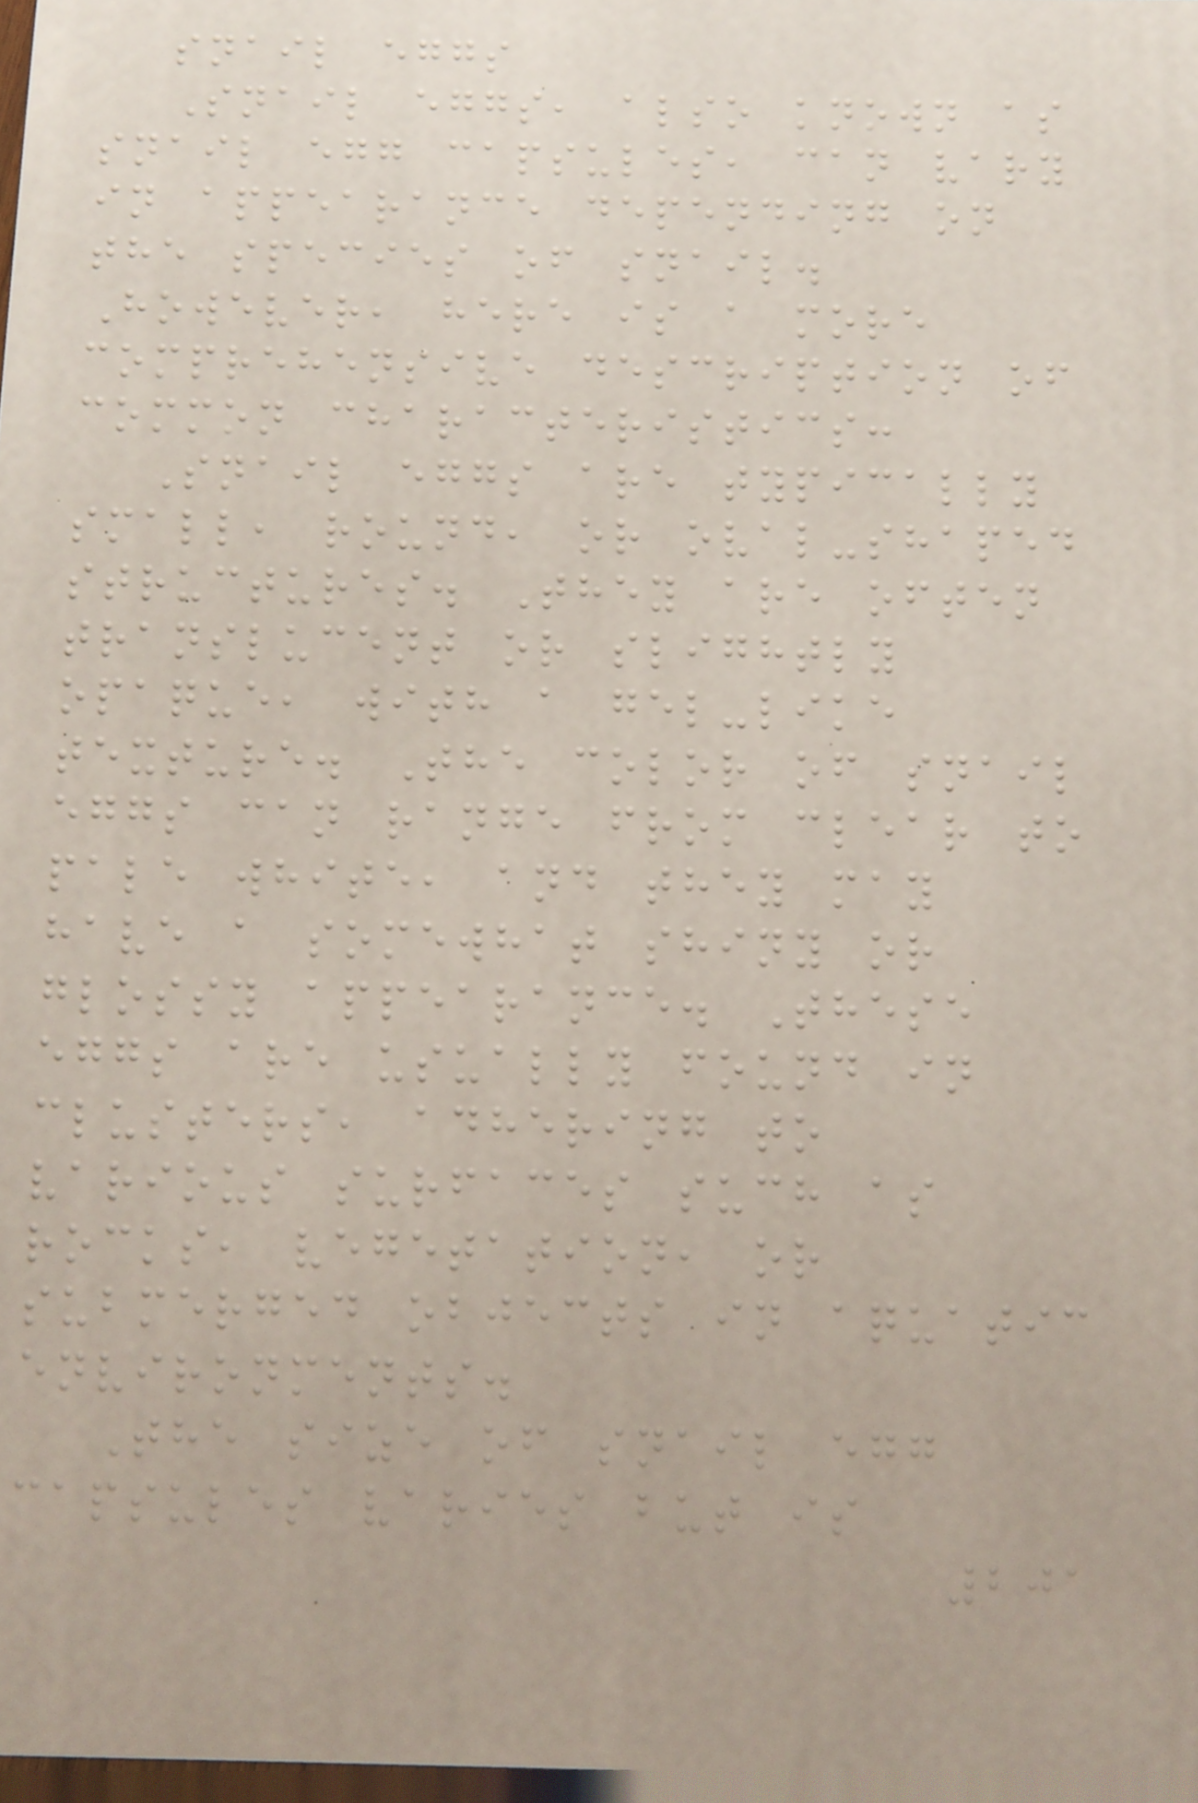snail eggs
Snail eggs, also known as
snail egg capsules, can vary
in appearance depending on
the species of snail.
However, here is a more
comprehensive description of
common characteristics:
Snail eggs are typically
small, round, or oval-shaped
structures. They are often
translucent or slightly
opaque, with a gel-like
texture. The color of snail
eggs can range from clear to
pale white, and they may
have a somewhat shiny or
glossy appearance. These
eggs are usually found in
clusters, adhering to
various surfaces such as
rocks, vegetation, or
submerged objects in aquatic
environments.
The size of snail egg
capsules varies but is
201
